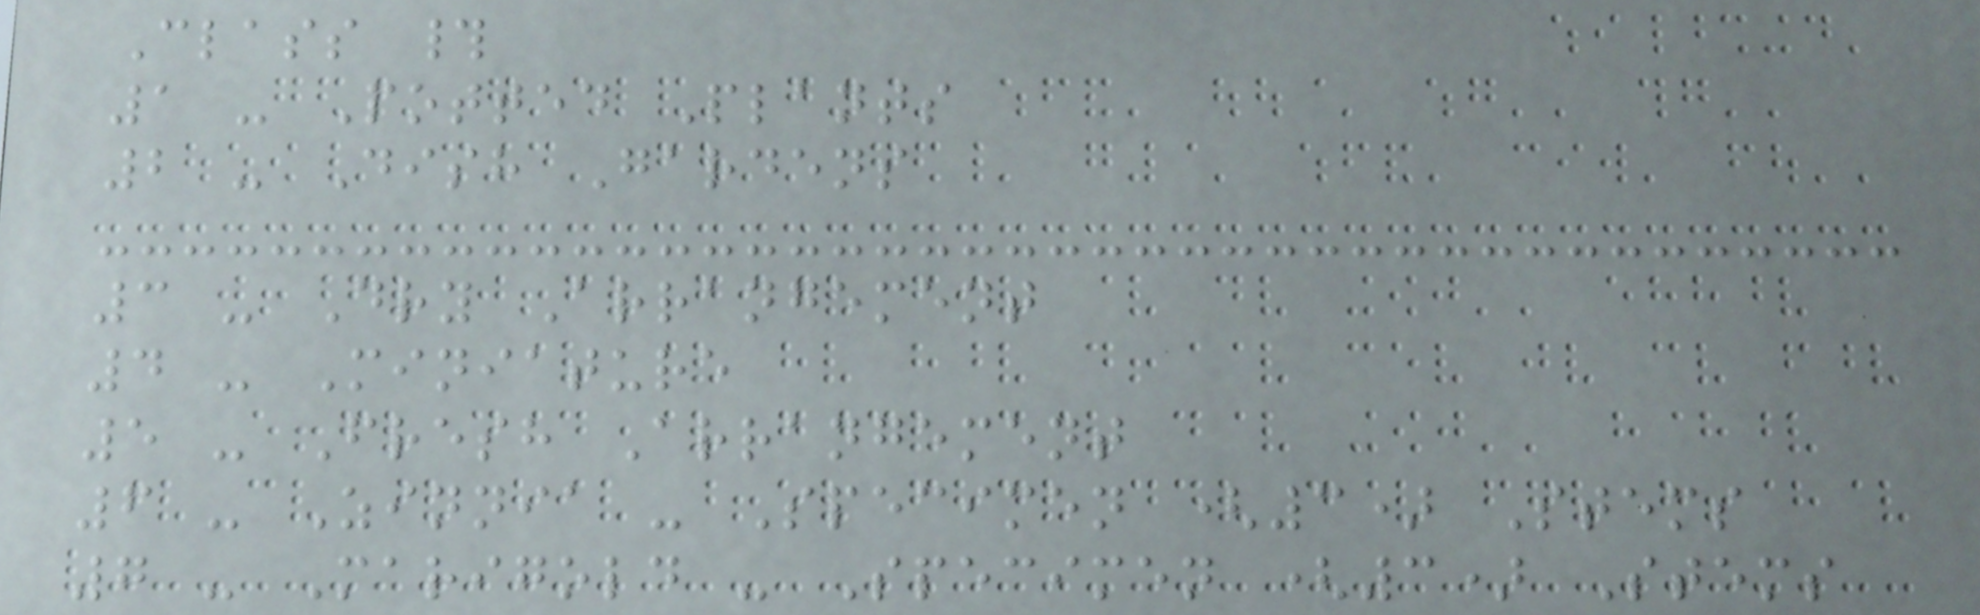Class #
1 - Potted Plants
2 - Dish Gardens
3 - Dry Arrangement
4 - Miniature
5 - Fresh Arrangement
6 - Zinnia - Specimen (3) Stems
7 - Marigold - Specimen (3) Stems
